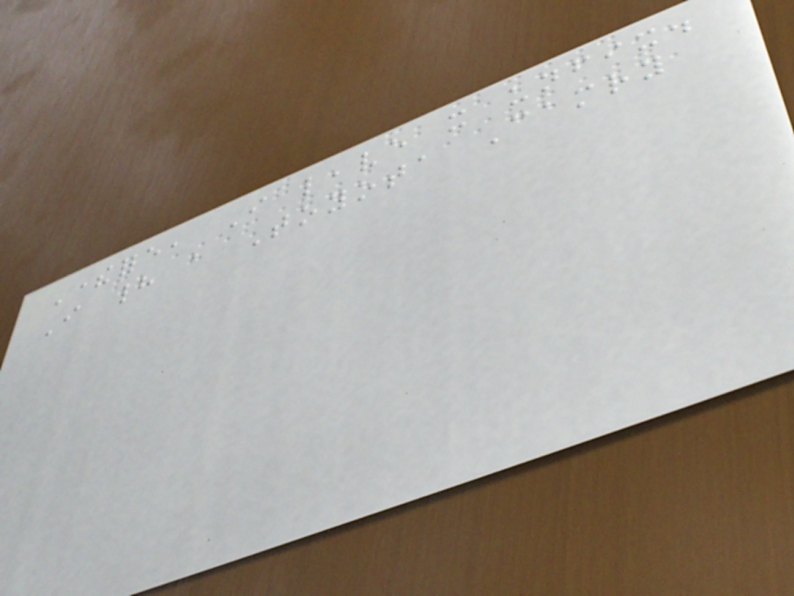Therefore, I leave it unfix.
I had a Toyota Camry
